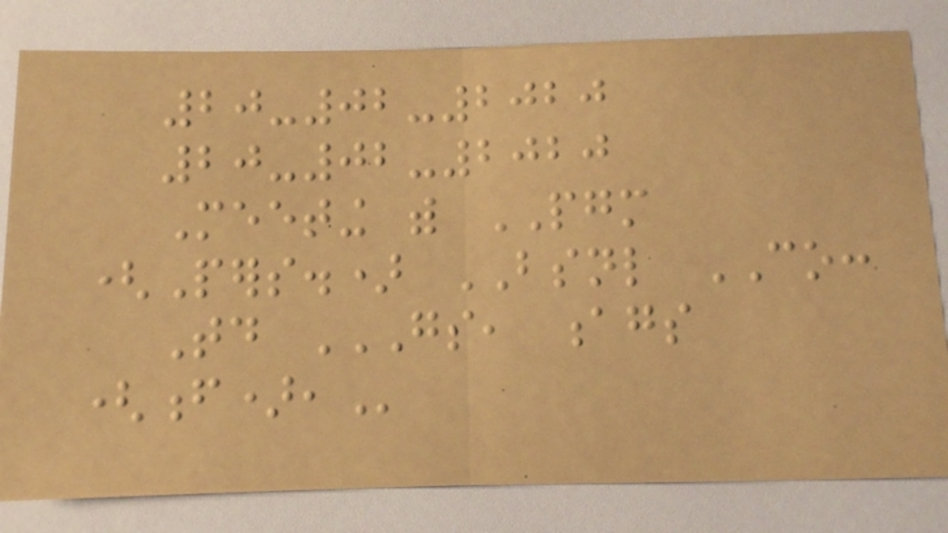20-02-2020
20-02-2020
Meeting with PGM
(Pers.) BSNL CO:
Today GS, AGS
(F),
